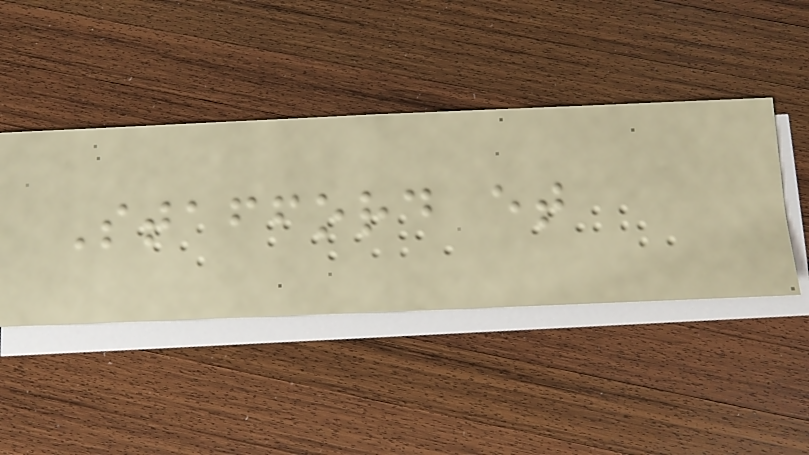Stafford et
